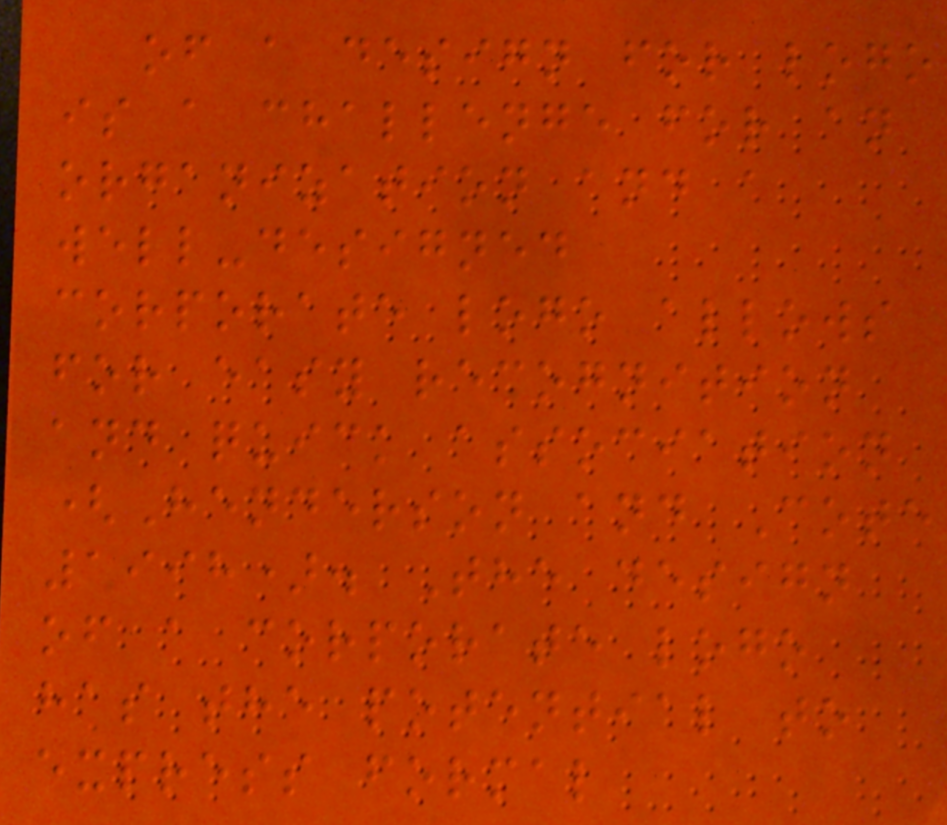of a design for logo
is a challenge for an
organization and a
well-designed
corporate logo allows
for easy recognition
and quick association
(Henderson and Cote
1998). The design
of a corporate logo
has the potential to
express formal
